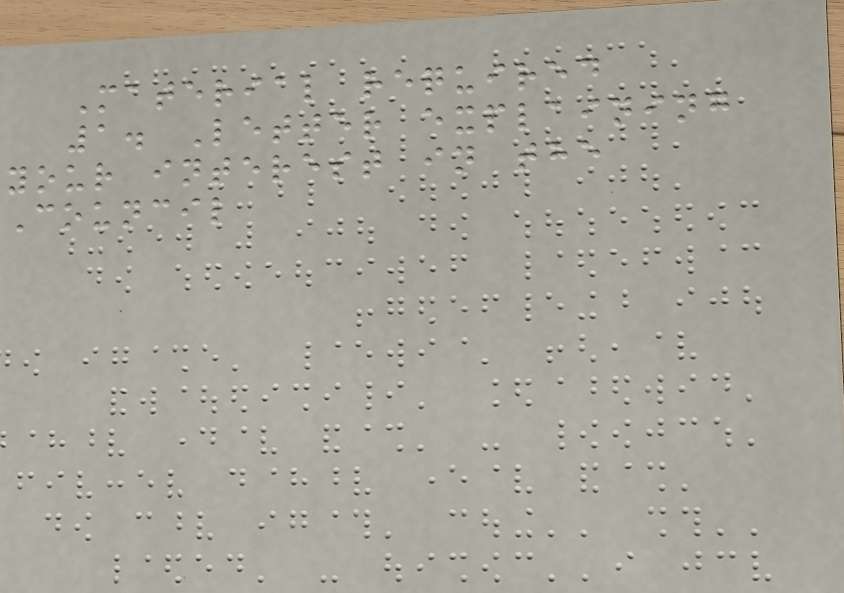Material required
1. Letter explaining
your interest in the
Council
